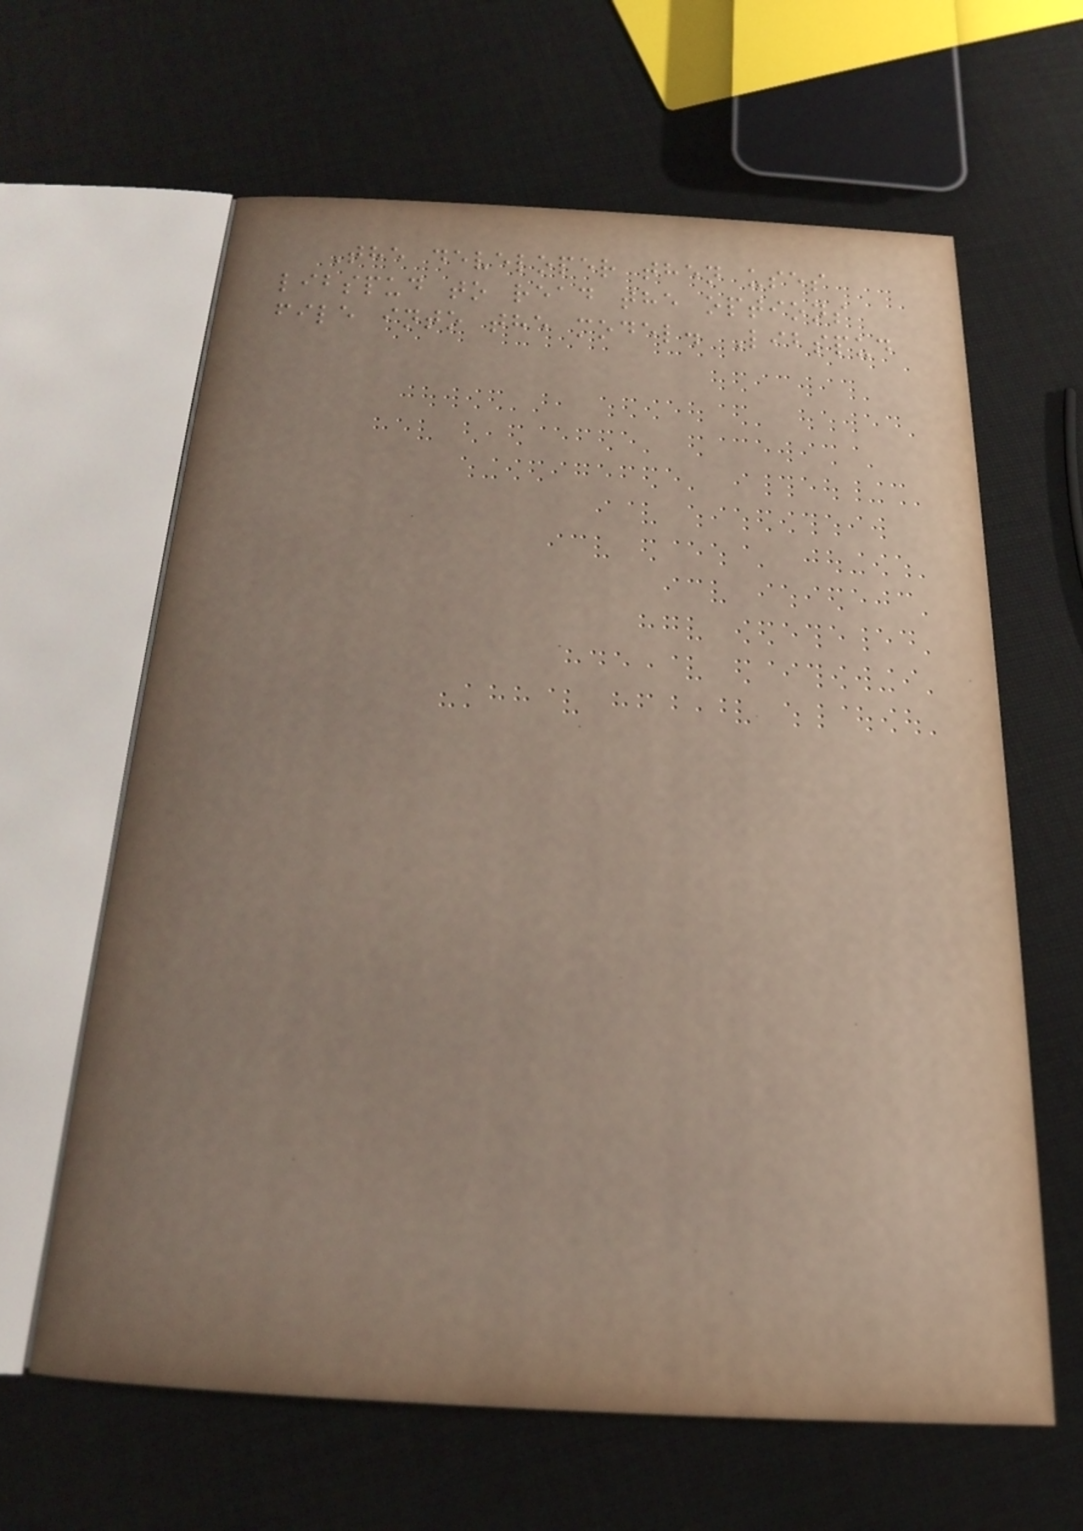The developer then uses
libspud to read the options
file into the model. Libspud
